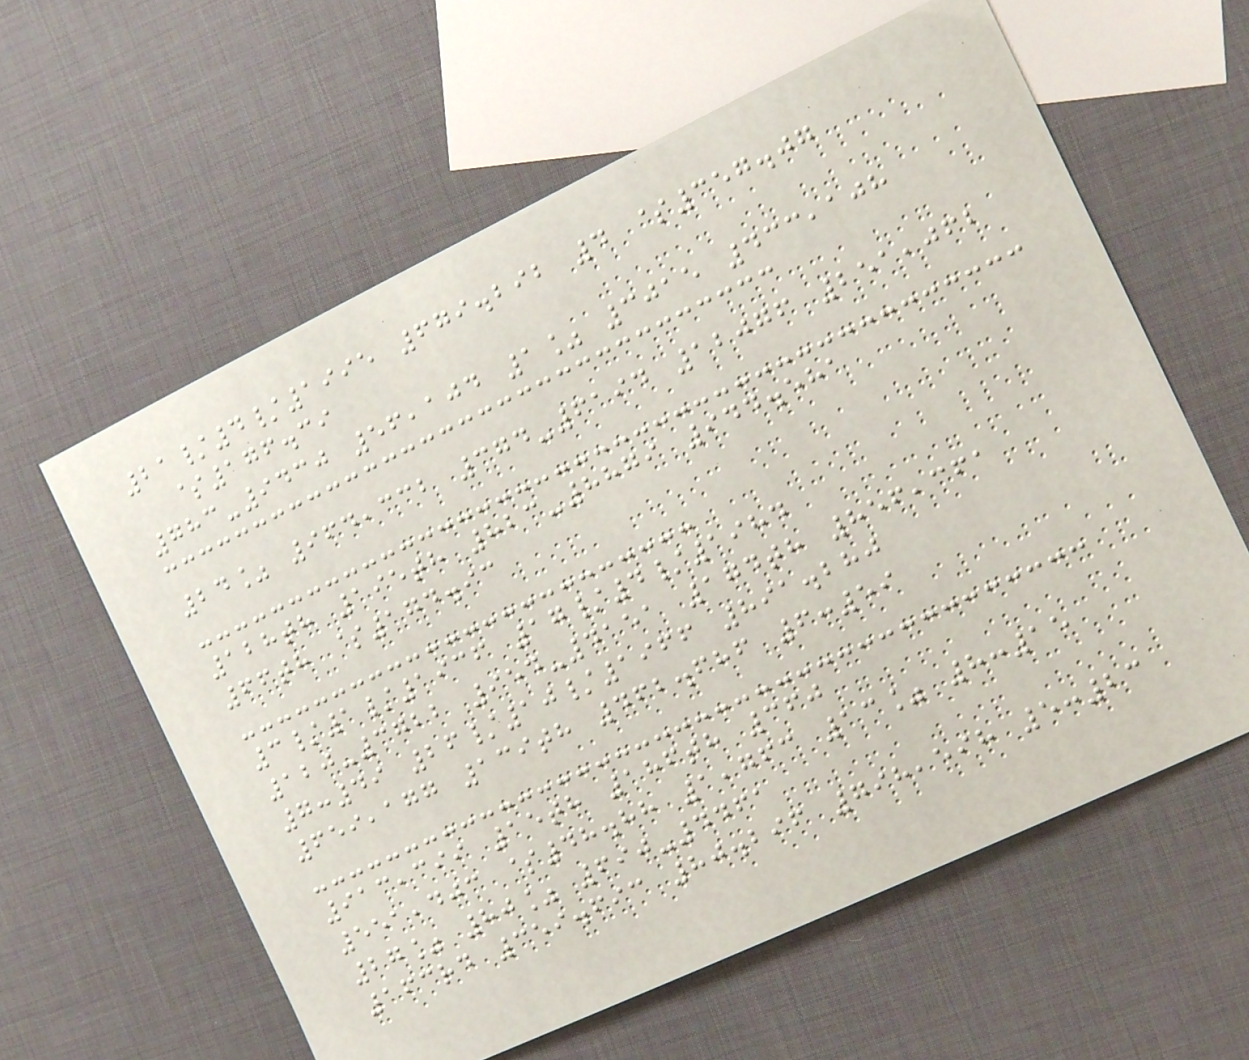21/4/1995 679.292 4 $357.07
$176.39
783-9430 56,104 1% 3015 433,108
24% 964,332 374-6194 12076 251,062
128th 195th 823-8879 944.581
66th $174.93
3/1/1936 17/4/1984
120-3722 954-4151 174th 856,361
7:49 26/10/1966 891.280
659,177 139th 462.686 6:59
913,399 15th 186th 360
551,403 $48.88 1,763 13% 8:15
27% 80% 690-4461
163rd 359.693 80.296 798,598 5:23
